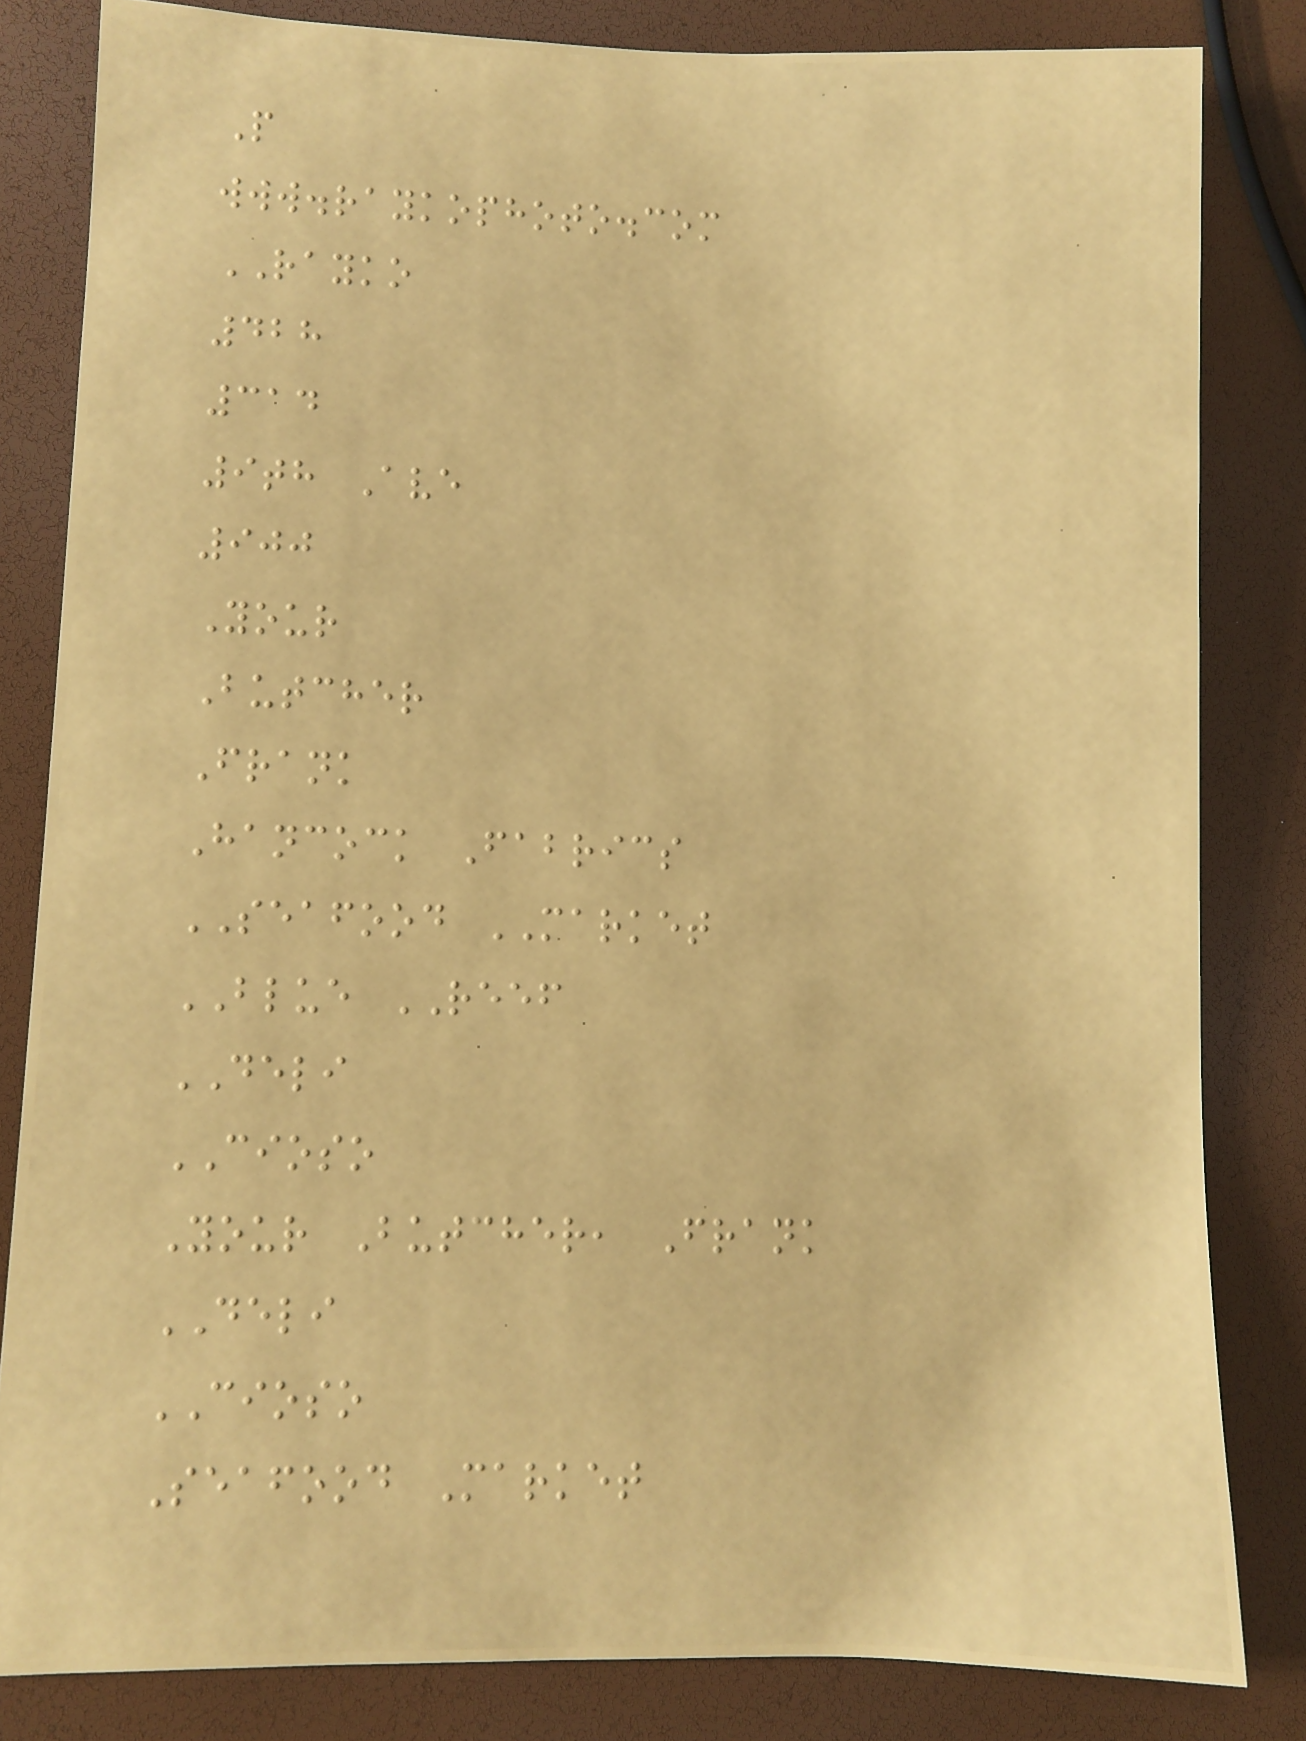P
www.raykophoto.com
RAYKO
428
314
9th Ave
900
Your
Butcher
Frank
Hancock Fabrics
SEAFOOD MARKET
BLUE REEF
DELI
CIOSO
Your Butcher, Frank
DELI
CIOSO
Seafood Market
